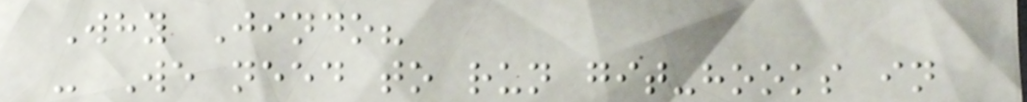Why Jindo?
- We need to run git-hooks in
